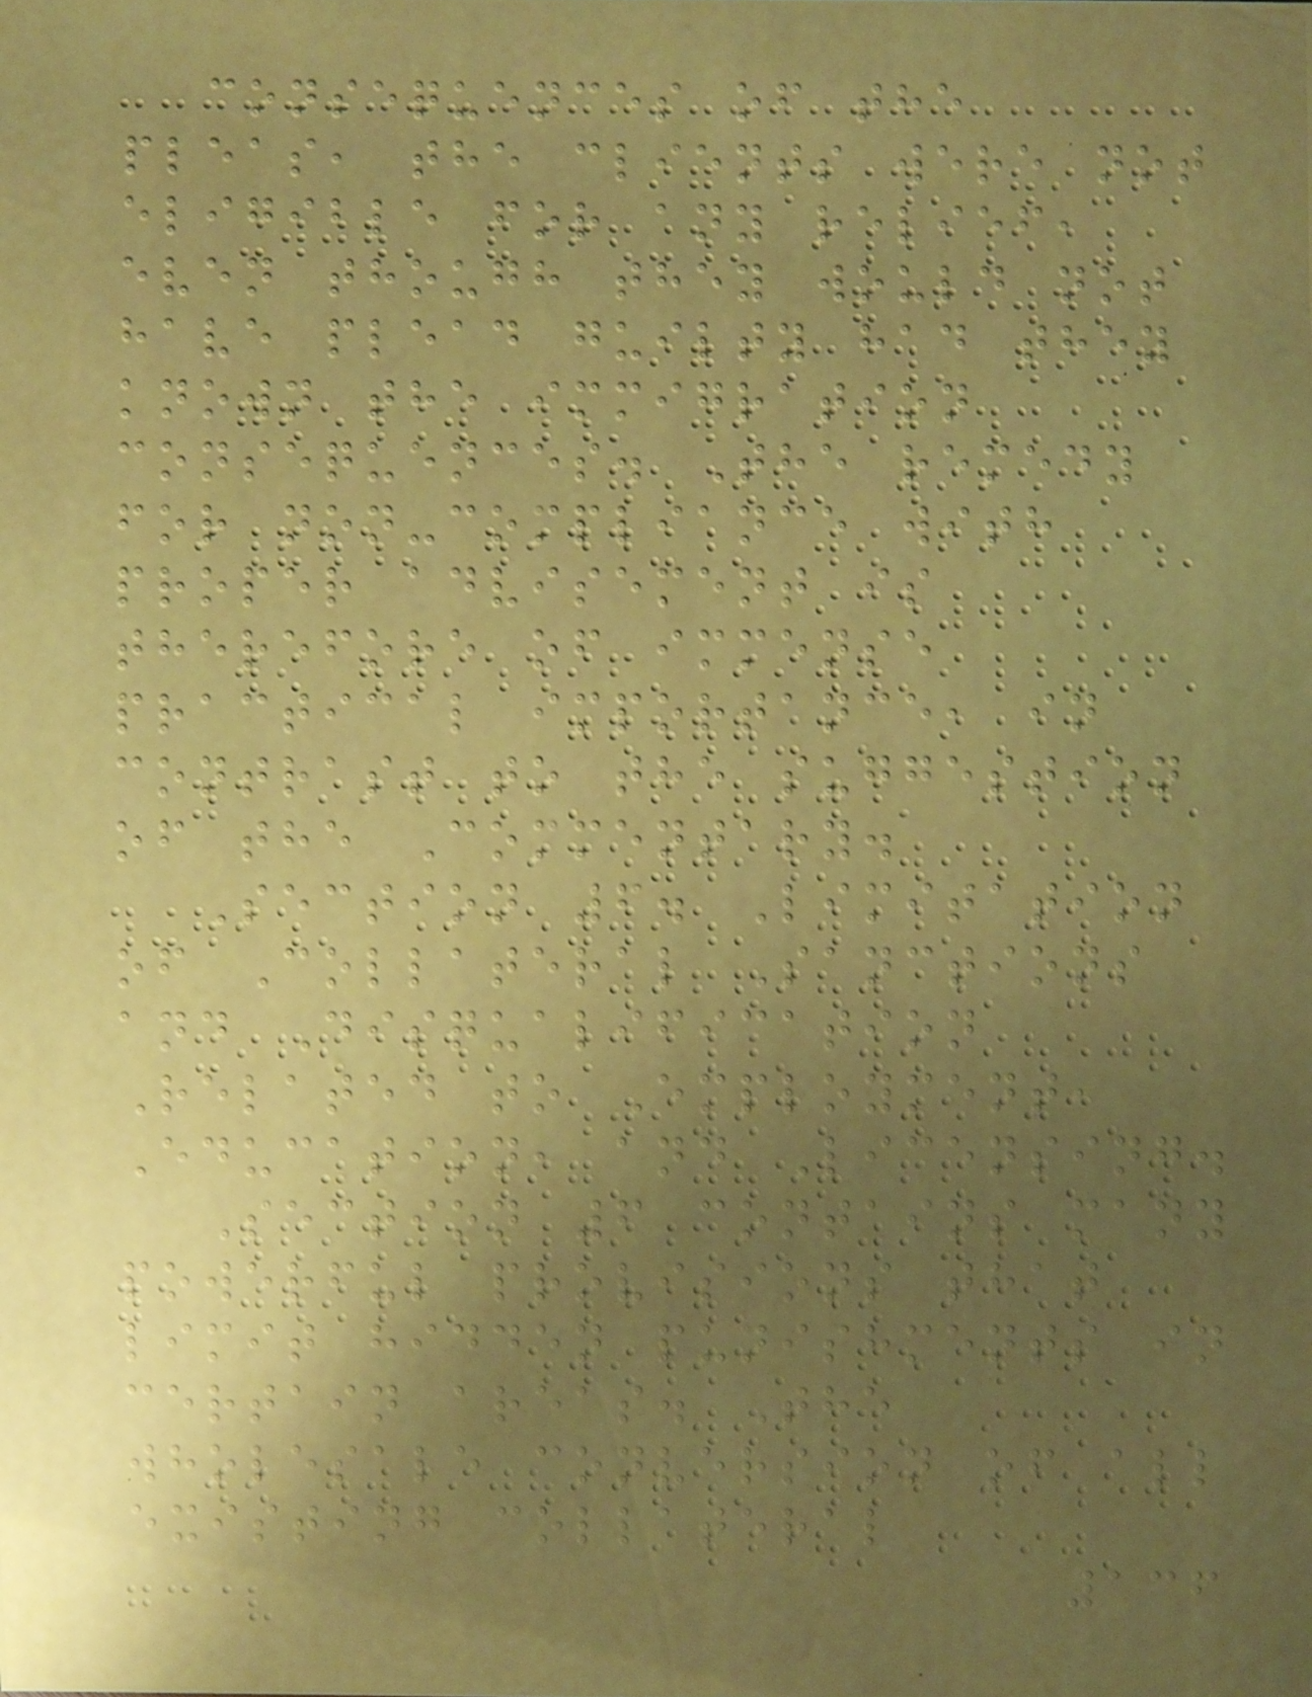consequences of the
pleas, the clients were not
eligible for any relief,
even though they would not
have plead guilty had they
known the immigration
consequences. The remedy
for non-compliance with
proper advisement is
therefore of immense
practical importance, in
contrast to the suggestion
of the Commentary.
Section 6. Limitation
of Collateral Sanctions
and Disqualification
Related to Employment,
Education, and Licensing.
Section 6 contains many
powerful provisions that
limit hidden punishments in
certain areas. The
wholesale conversion of all
existing collateral
136
